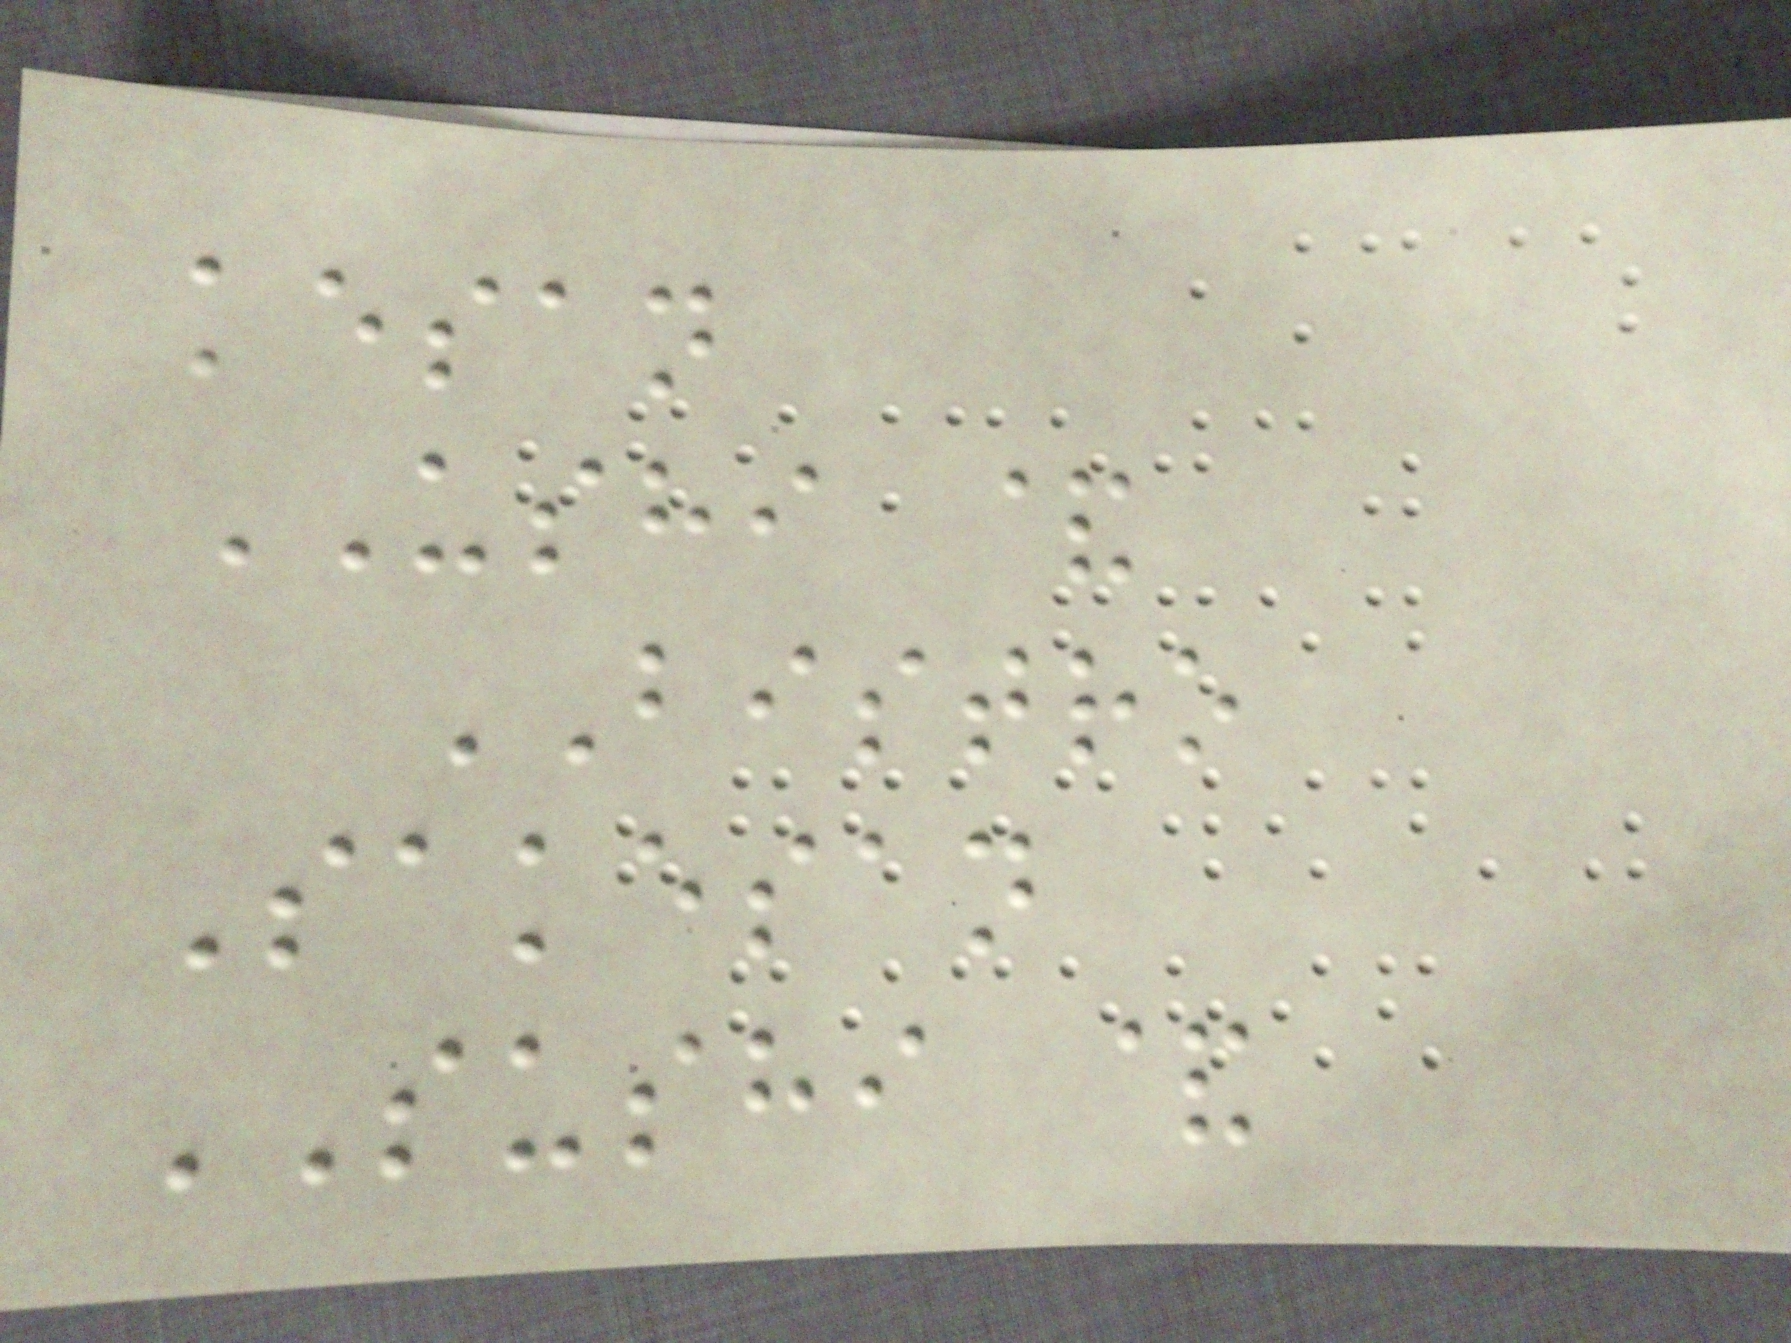kesan
USHI &
BISTRO
Sakesan
SUSHI &
